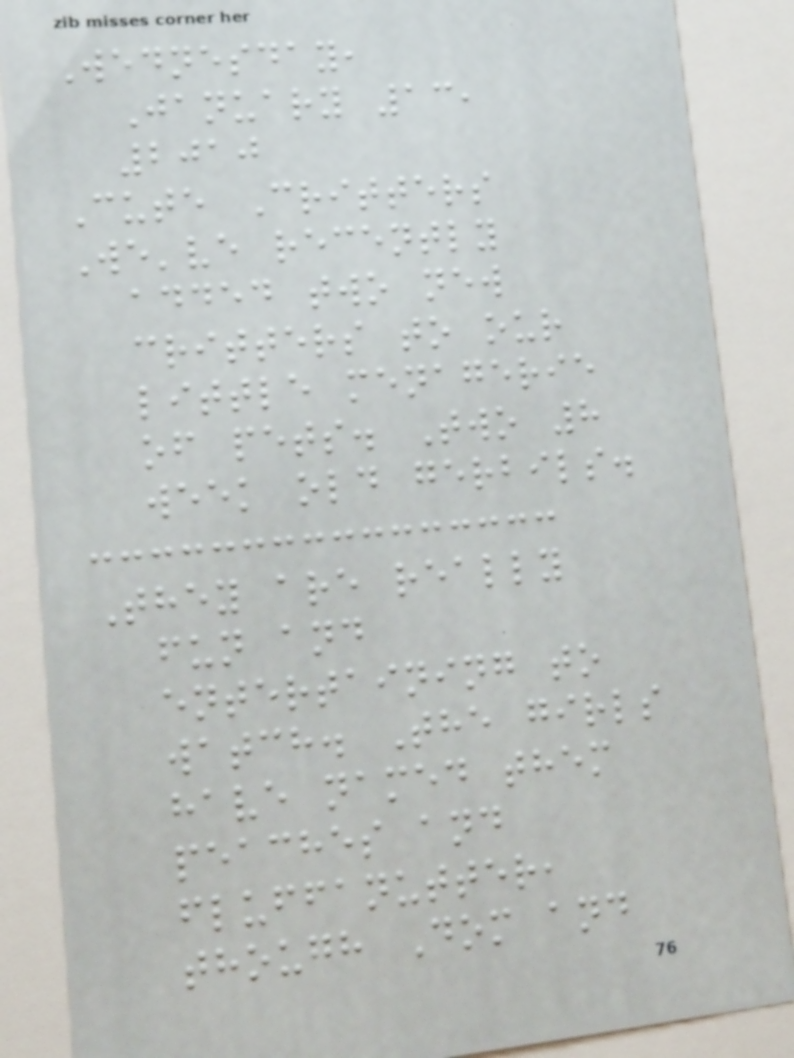Wednesday,
January 13,
2010
Cute Critters
We've recently
added two new
critters to our
little menagerie
of pets. Two 8
week old gerbils.
They are really
fun and
entertaining to
watch. The girls
have named them
peaches and
fluffanutter,
though Dom and
